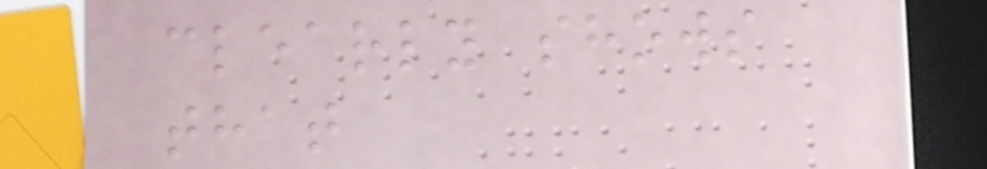clearly shows
that
